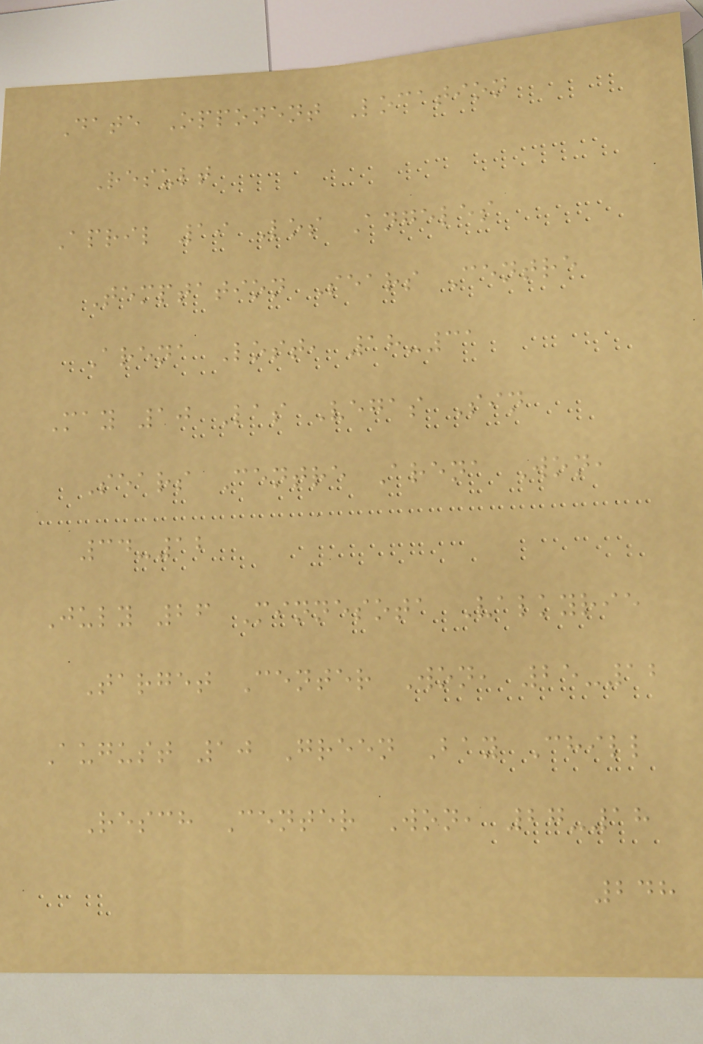Date Opponent Location
Result
April 19 Los Angeles
Temptation Sears Centre
Arena Lost, 18-31
May 10 Las Vegas Sin
Sears Centre Arena Won,
34-12
July 26 Minnesota Valkyrie
Target Center Won, 25-12
August 10 Green Bay Chill
Resch Center Won, 27-18
248
